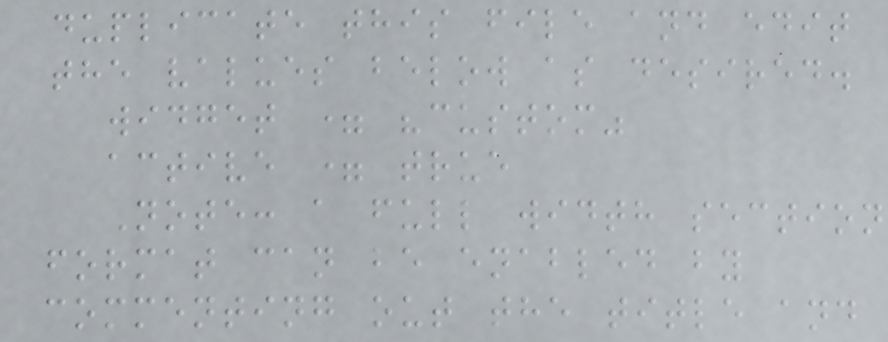duplicate this file and edit
the values below as desired.
widget = "custom"
active = true
Note: a full width section
format can be enabled by
commenting out the title and
